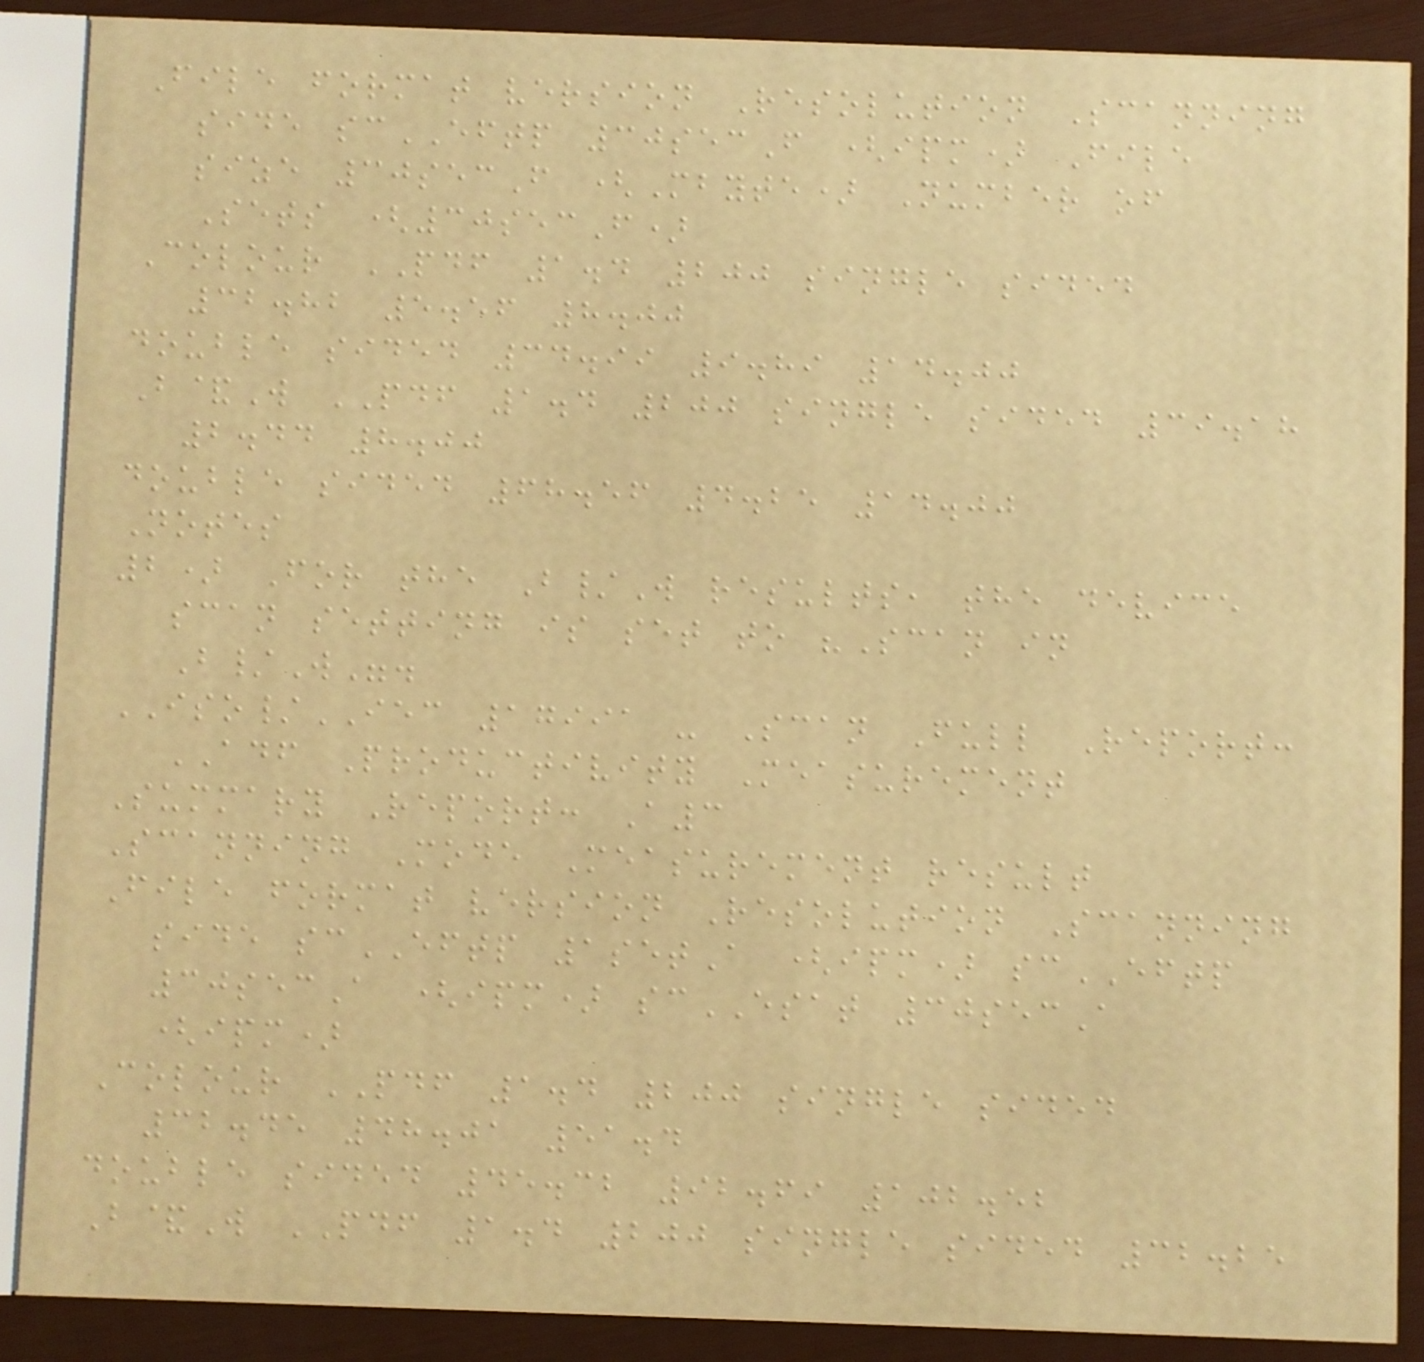File format version Resolution Scanning
side scEFTP 30secF (ipm) File
size 30secF (Mbyte) Number of
Sets (30secF)
Colour PDF 1.4 200 single sided
32.82 5.56 8.00
double sided 34.99 9.89 14.00
B&W PDF 1.4 200 single sided 39.18
2.44 8.00
double sided 68.56 4.25 14.00
Notes
2) For the B/W results, the device
scan setting is set to "Scan in
B/W".
ISO/IEC 17991 - Scan Full Report:
ADF Productivity Measurement
Summary Report: A3
Scanning Mode Measurement result
File format version Resolution Scanning
side scEFTP 1setA (ipm) scEFTP
30secA (ipm) scESAT 30secA
(ipm)
Colour PDF 1.4 200 single sided
32.45 48.01 51.4
double sided 45.32 92.69 102.52
B&W PDF 1.4 200 single sided 32.25
